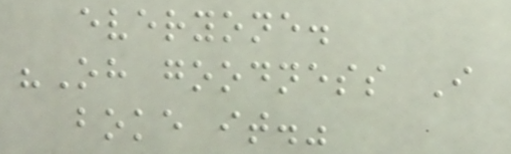everyone.
"Oh goodness I
boke it."
